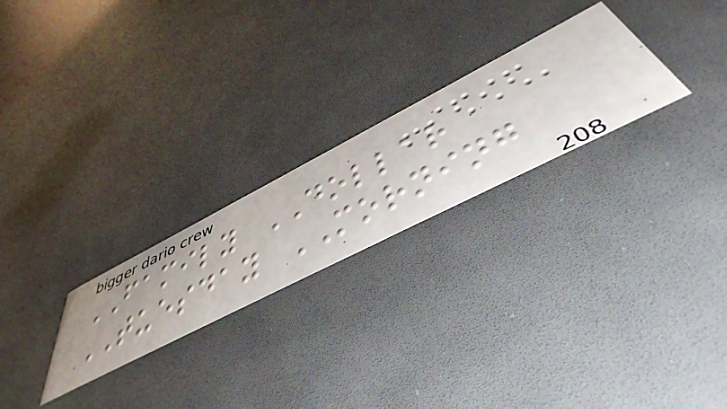FAMILY DOLLAR
TUESDAY MORNING
